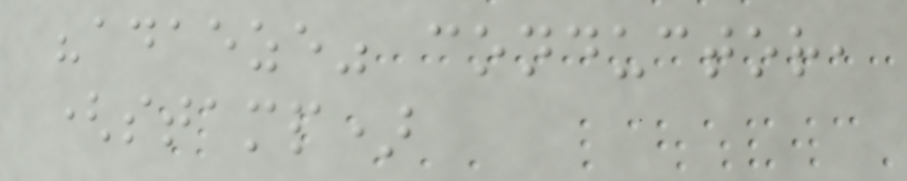"adaeze" conductor,
(stamp)
